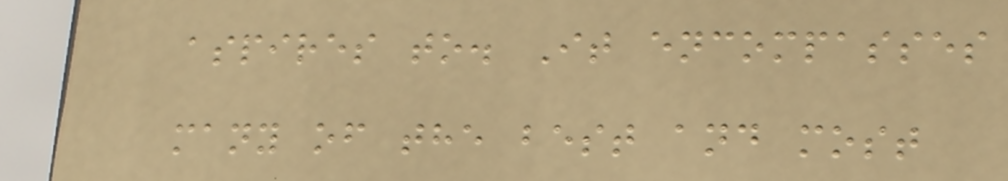aspires to. It encompasses
many of the best and most
